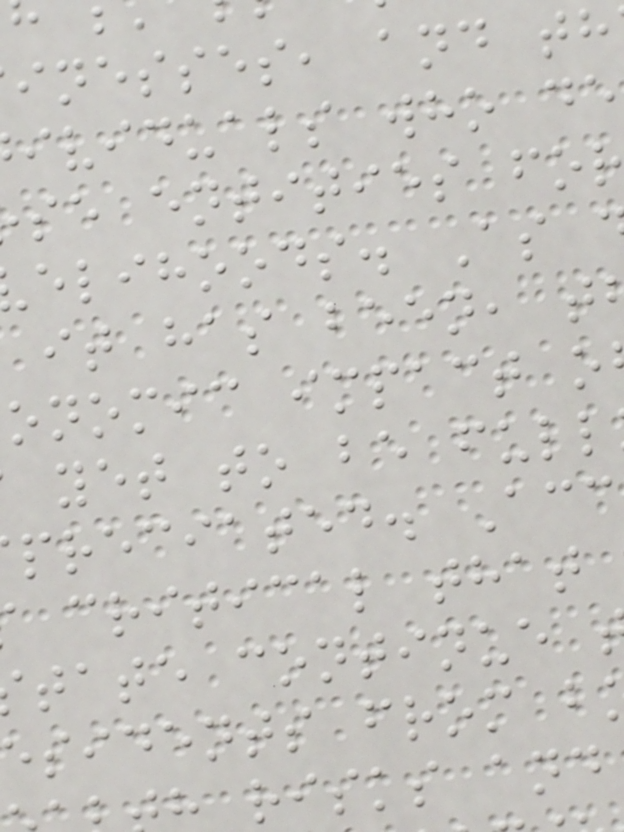inesses, and th
ividuals who de
se entities fo
elihoods. As
it has been, t
onomic impact o
yet to be full
preciated. Acc
critical that
tate continue
sidents from b
risks and
